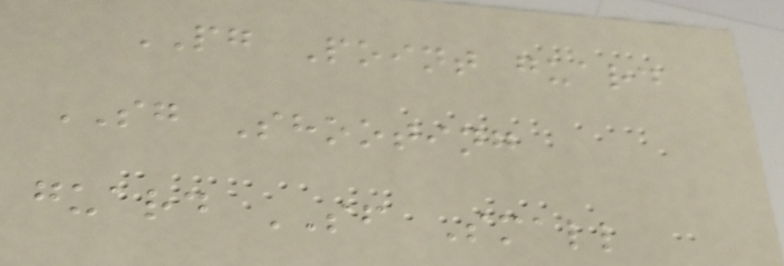PG Point guard
SG Shooting
guard SF Small
